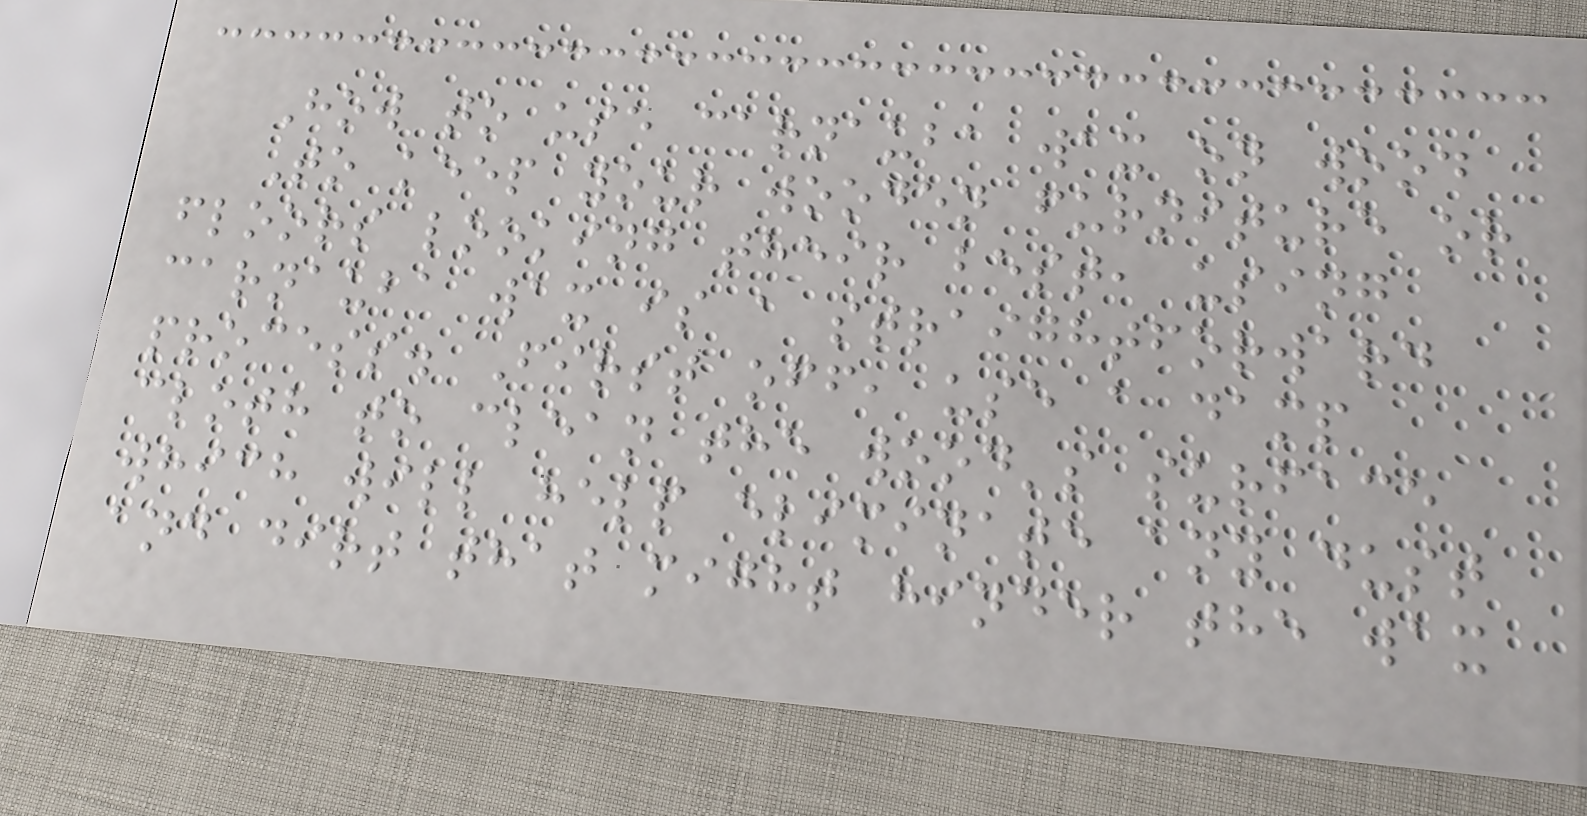How to use carnauba wax on wood
To keep your wooden furniture or
floors looking their best, using
carnauba wax is a straightforward
process. First off, use a damp
cloth to clean the wood's surface
which will help eliminate any dust
and dirt that might hinder the wax
